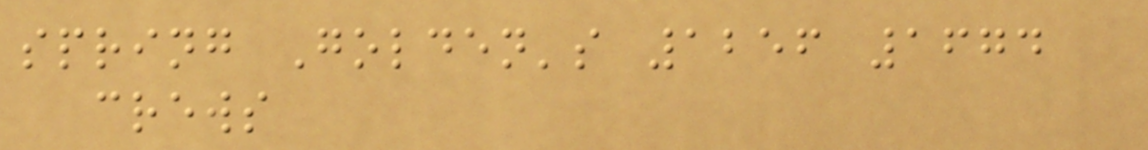spring Golden's 1256 1674
crews
